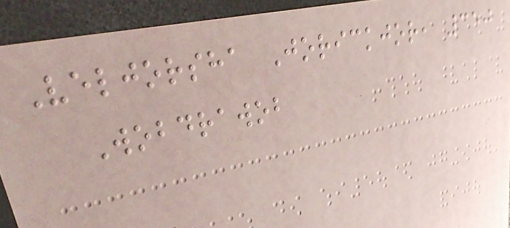Veljorsha Jorickjor, 350
Wobdrawob
